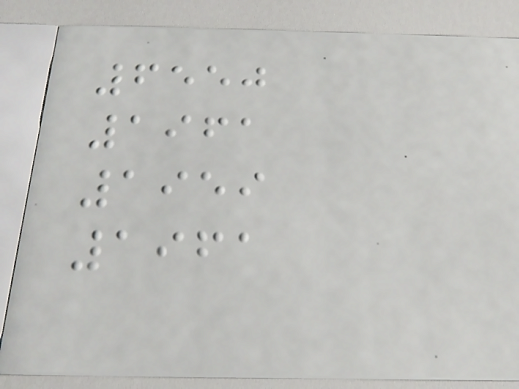6550
1961
1959
1961
